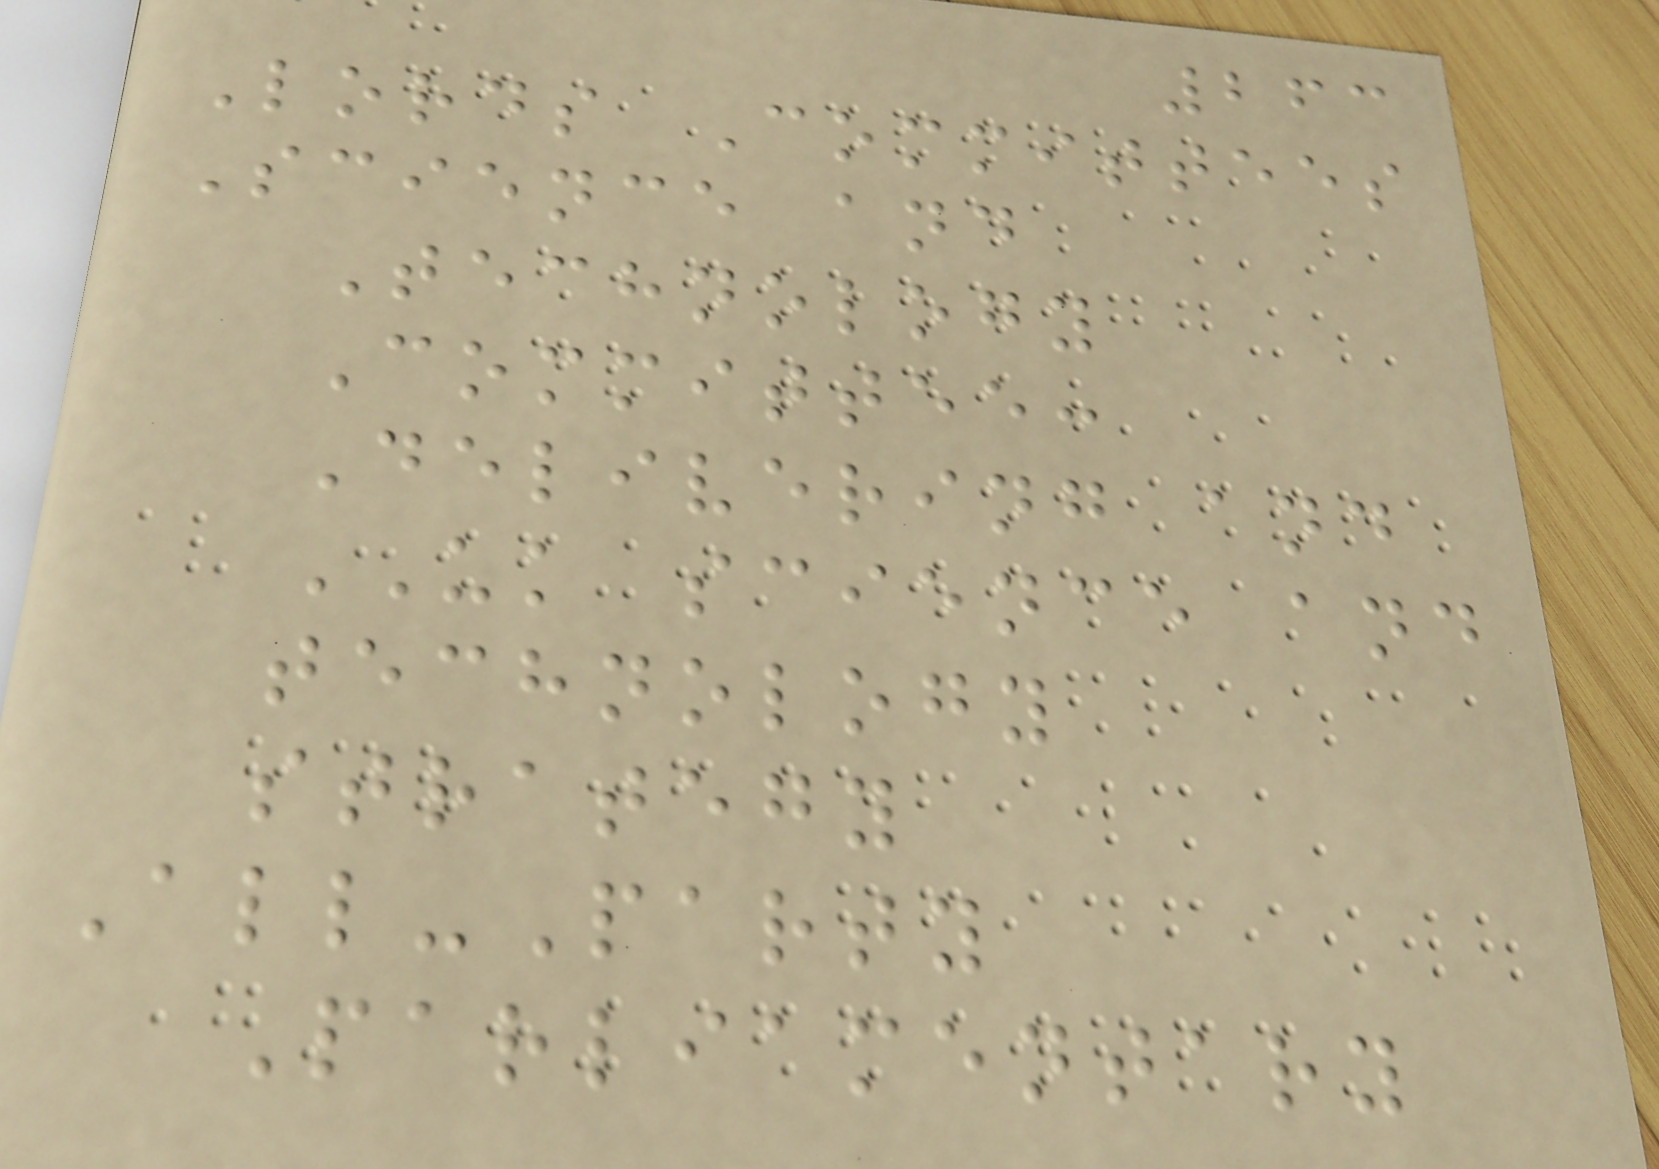263
Lords Committees
Science and
Technology
Committee:
Delivering and
UK science and
technology
strategy
All-Party
Parliamentary
